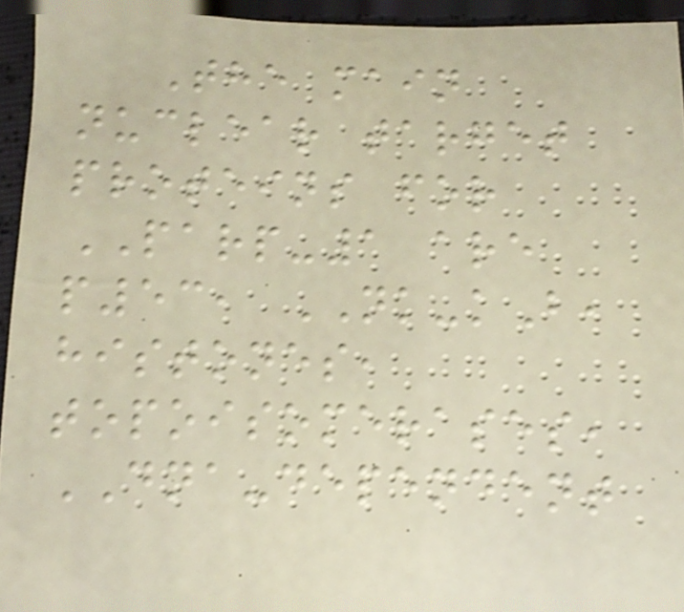The main
nuclear target
proteins for
PARP-1 are
p53, NK-kB,
histones,
topoisomerases,
DNA-dependent
